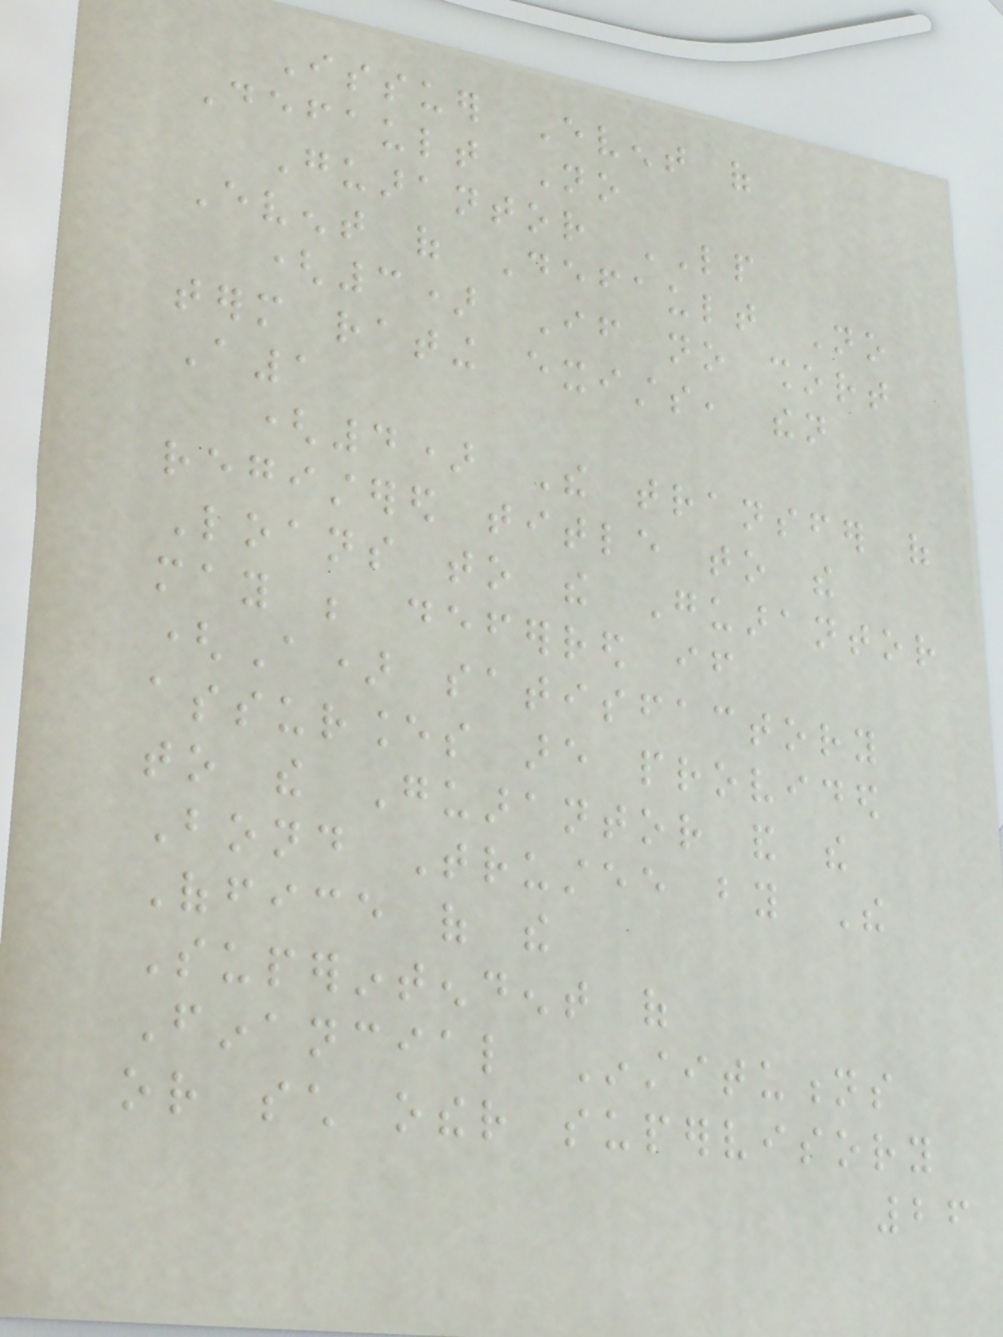Issuer Event of
Default No
Guarantor LP
Event of Default No
(3) If no short
term rating exists, then
A1
(4) The transfer of
registered title to the
Loans to the Guarantor
may be deferred if
(A) satisfactory
assurances are provided
to the Guarantor and the
Bond Trustee by The
Office of the
Superintendent of
Financial Institutions
or such other supervisory
26
